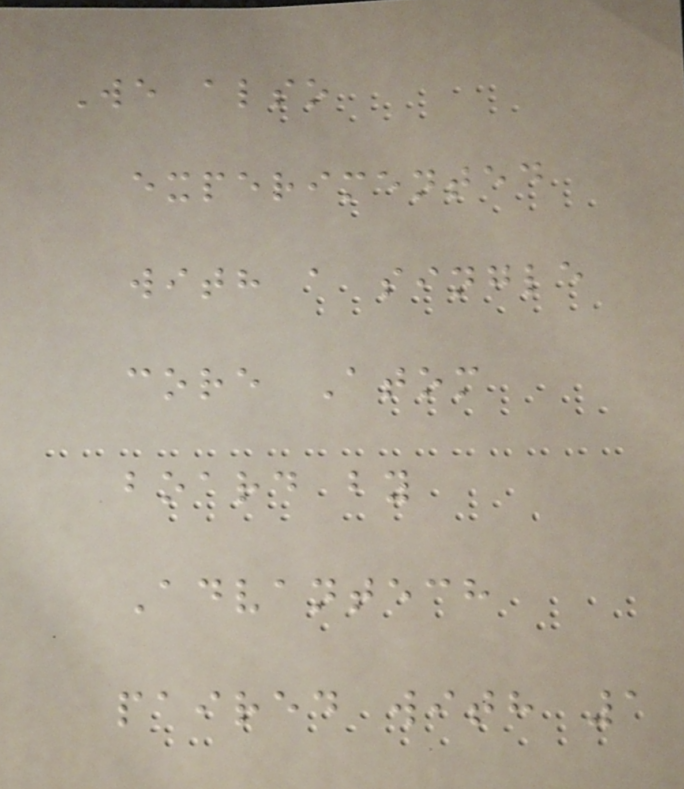We also
experimented
with a single
core Atom
board by
Advantech
paired with 1
